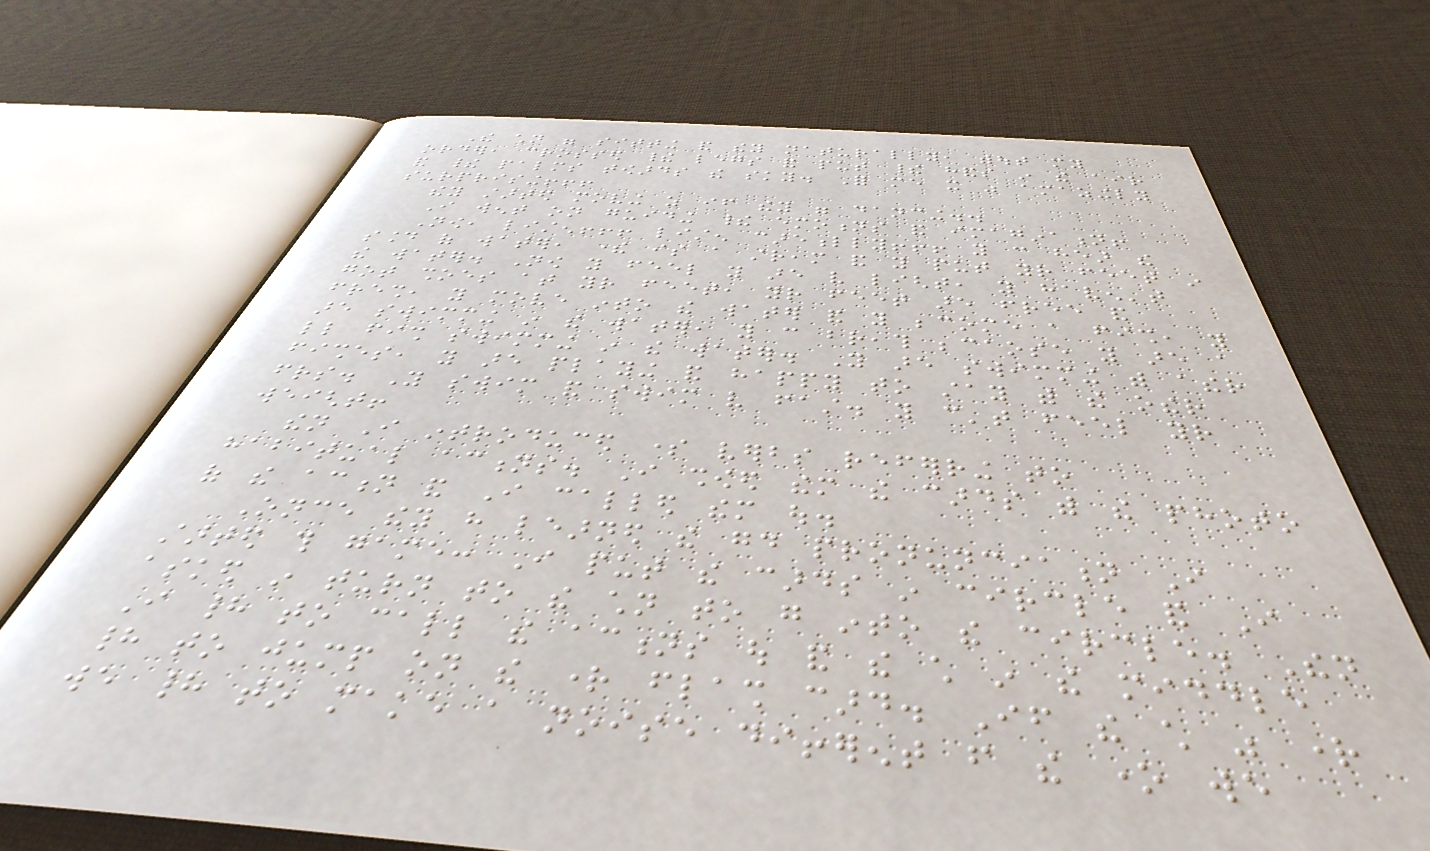The children were sitting and they naturally, without my
order, crossed their legs and put their hands in the air
and their palms towards the sky. For me it was amazingly
surprising!!!
they started moving as if they were dancing..
I went on guiding their emotions and imagination!
Now, listen!!! listen carefully!!! you can hear the
sound of water, there is a stream and you put your feet in
the water. Now you feel you are very light, you haven't
got shoes at your feet, your feet are free and
fresh, you move into the water and you become a fish, you
are swimming in the water, you can breath becaose you are a
little fish swimming in the water. You are swimming with ather
fishes, you are playing and happy to stay with the other
friends. You swim and swim very fast. you can't feel your
weight!
then I introduced some verbs referring to
habitual actions. I showed them the cards with the photo
of the action and I called them out.
Once they have learned the good pronunciation I
started this game: I put the cards in circle and I
asked in turn to the children to go into the circle. Then
I had to call the actions out and the child in the middle
had to jump on the right flash card. If the child was right
we had to make a noise different from the one we
